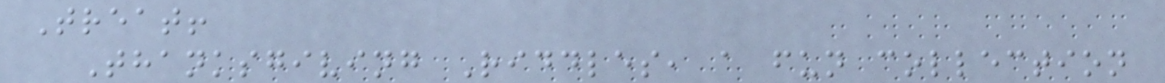Treat!
Thanksgiving Riddles, a fun collection
